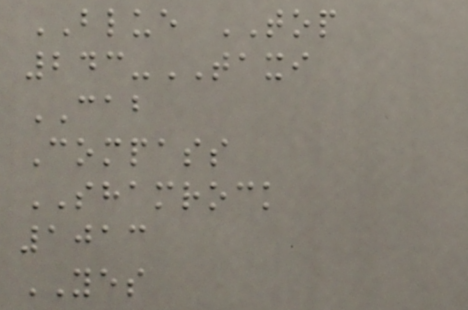BLUE TOP
243-TAXI
CAB
Compass
SHAMROCK
1013
YES
